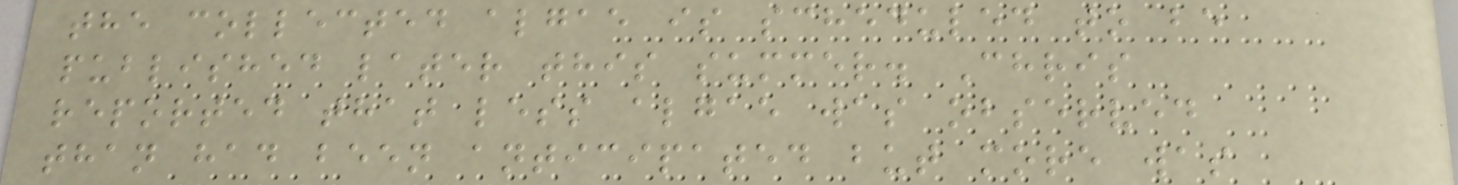the collected algae is scheduled to be
published later this summer. Chris
reported that less algae was observed
than had been anticipated but more was
